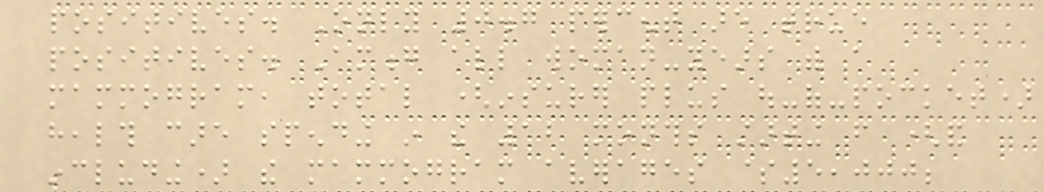positives. Only 0.7 percent are true
positives. Among all woman-years with a
mammogram, total (insurer plus out-of-pocket)
health care spending in the 12 months starting from (and
including) the mammogram averages $5,000;
